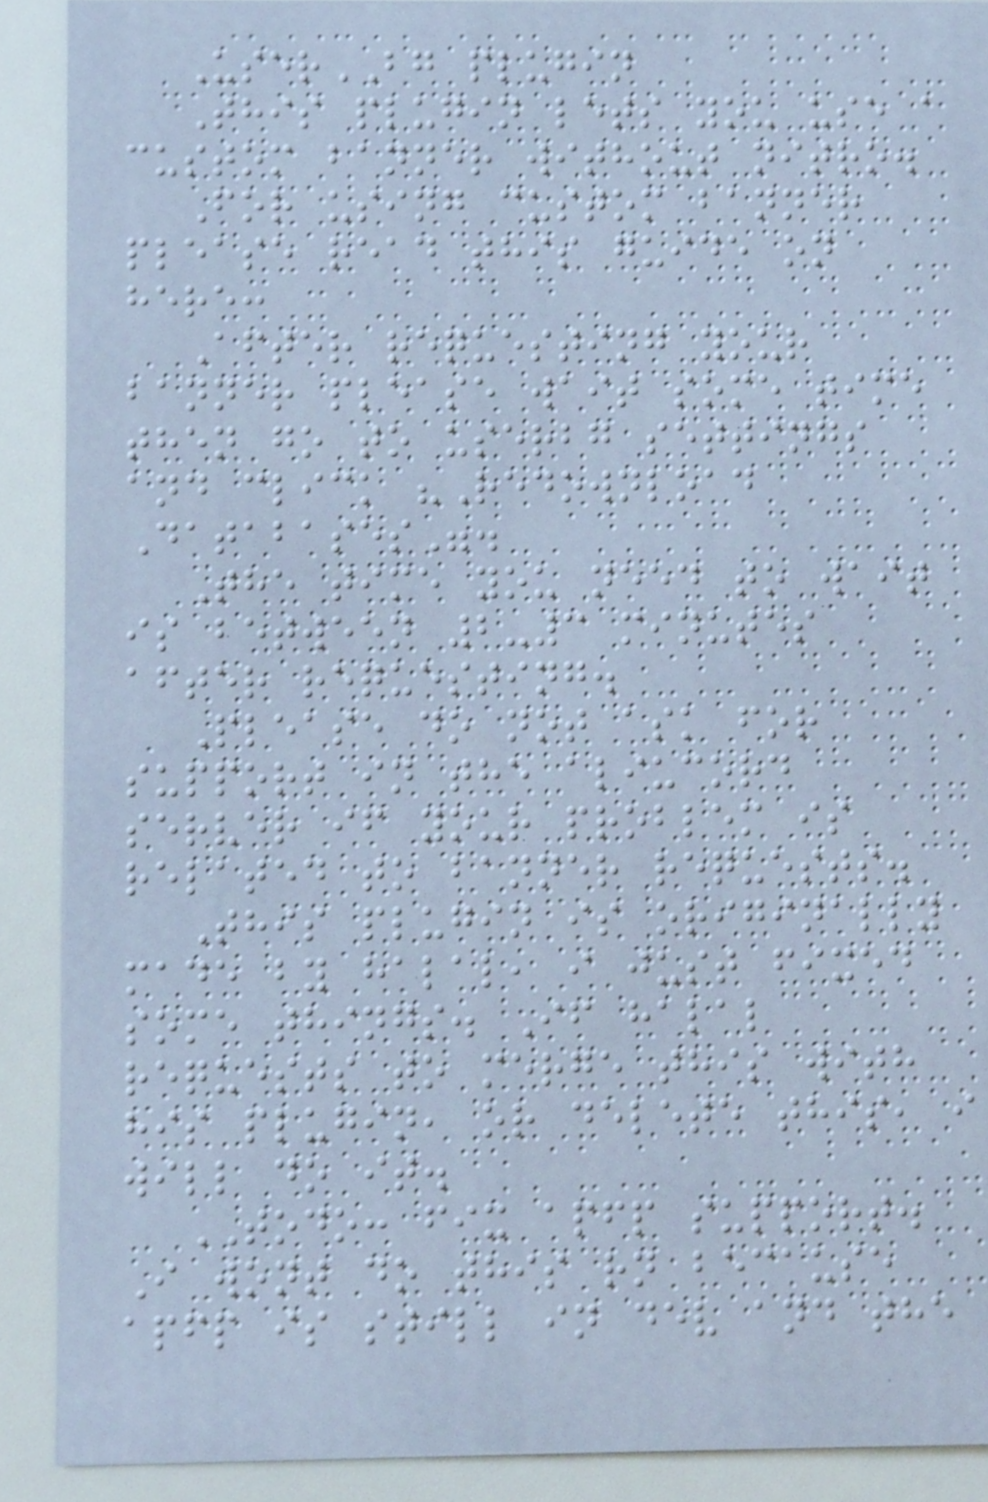UserBG plugin
This plugin lets you use a
custom banner without nitro.
For using custom banner
please read this guide on
here:
After requesting your
banner please wait some time
then go to userbg settings
and click "Redownload
Databases".
The time you need to wait
is between 2-3 minutes
after requesting.
Please do not ask for
support in the aliucord
server if your problem is
related to banner requests.
This plugin is originally
made by halal, i just fixed
some things. If halal
requests to merge this with
his plugin, or delete this, i
will do it.
TODO: fix apfp support.
I wont do this rn because
apfp is still in dev and the
